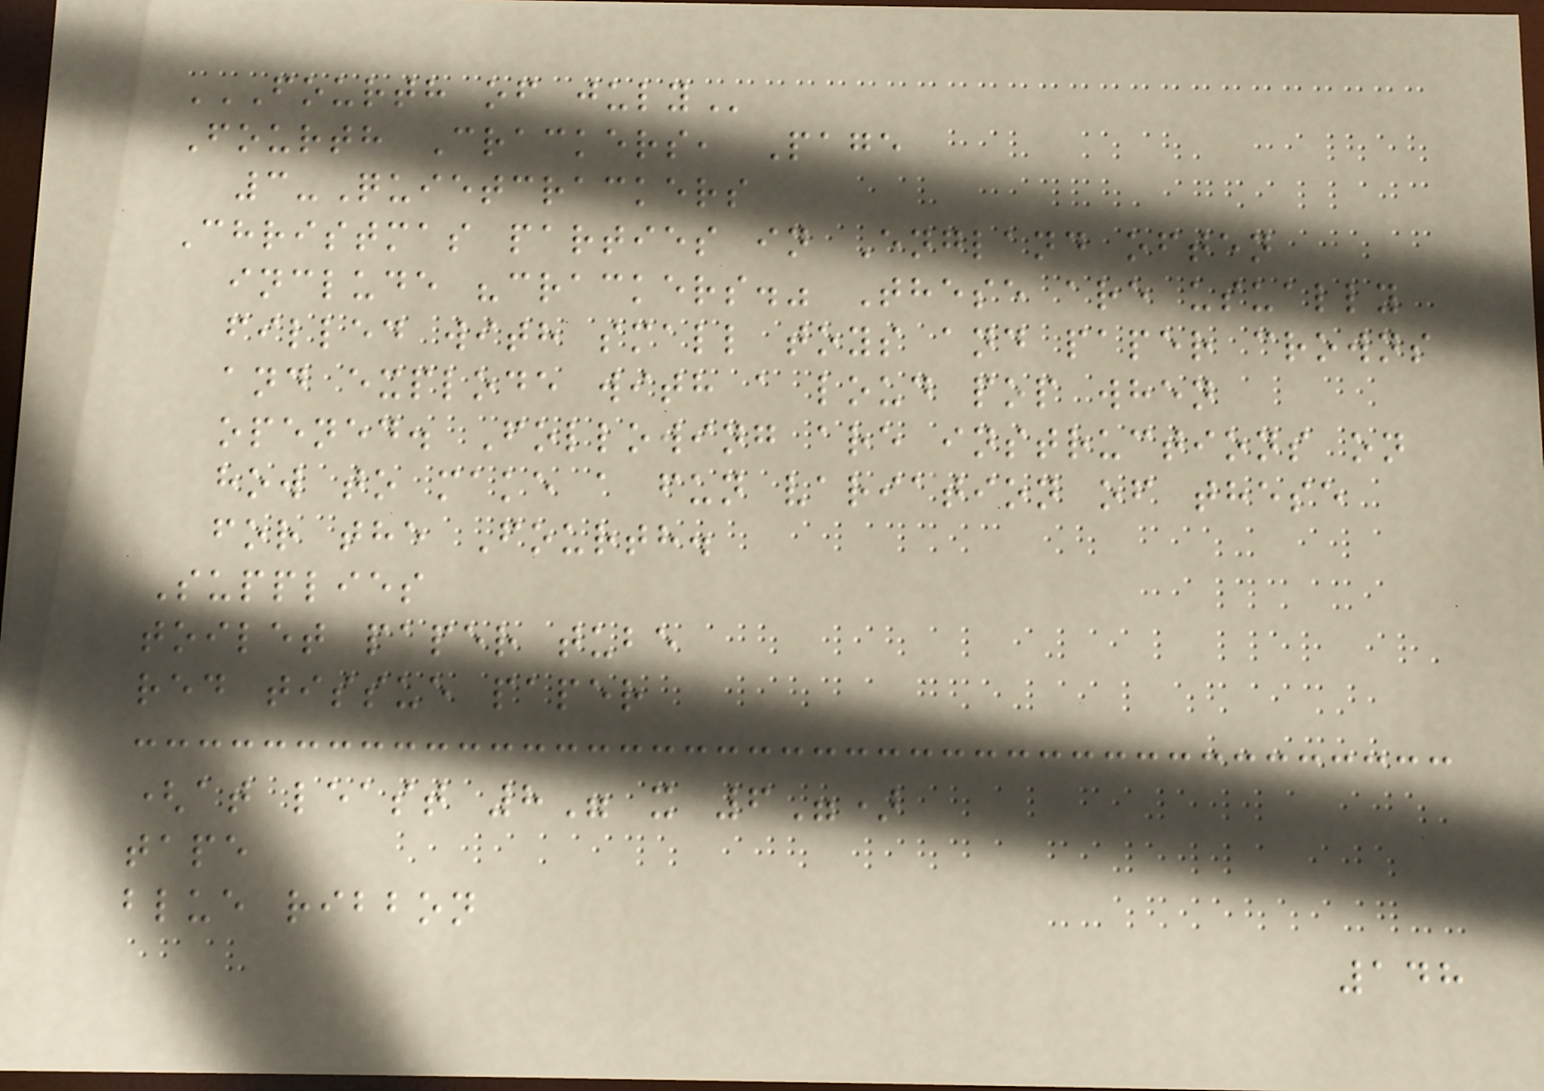FOURTH OF JULY
Fourth Crackers, Page
3-Quietcrackers
Christmas parties in England often
include "crackers." These are usually
filled with small toys and paper crowns
and explode with a loud pop when
opened. Following are instructions on
how to make a fun variation of these
for the Fourth.
Supplies
toilet paper tube
red tissue paper
(at least 8" x 6")
tape
blue ribbon
148
